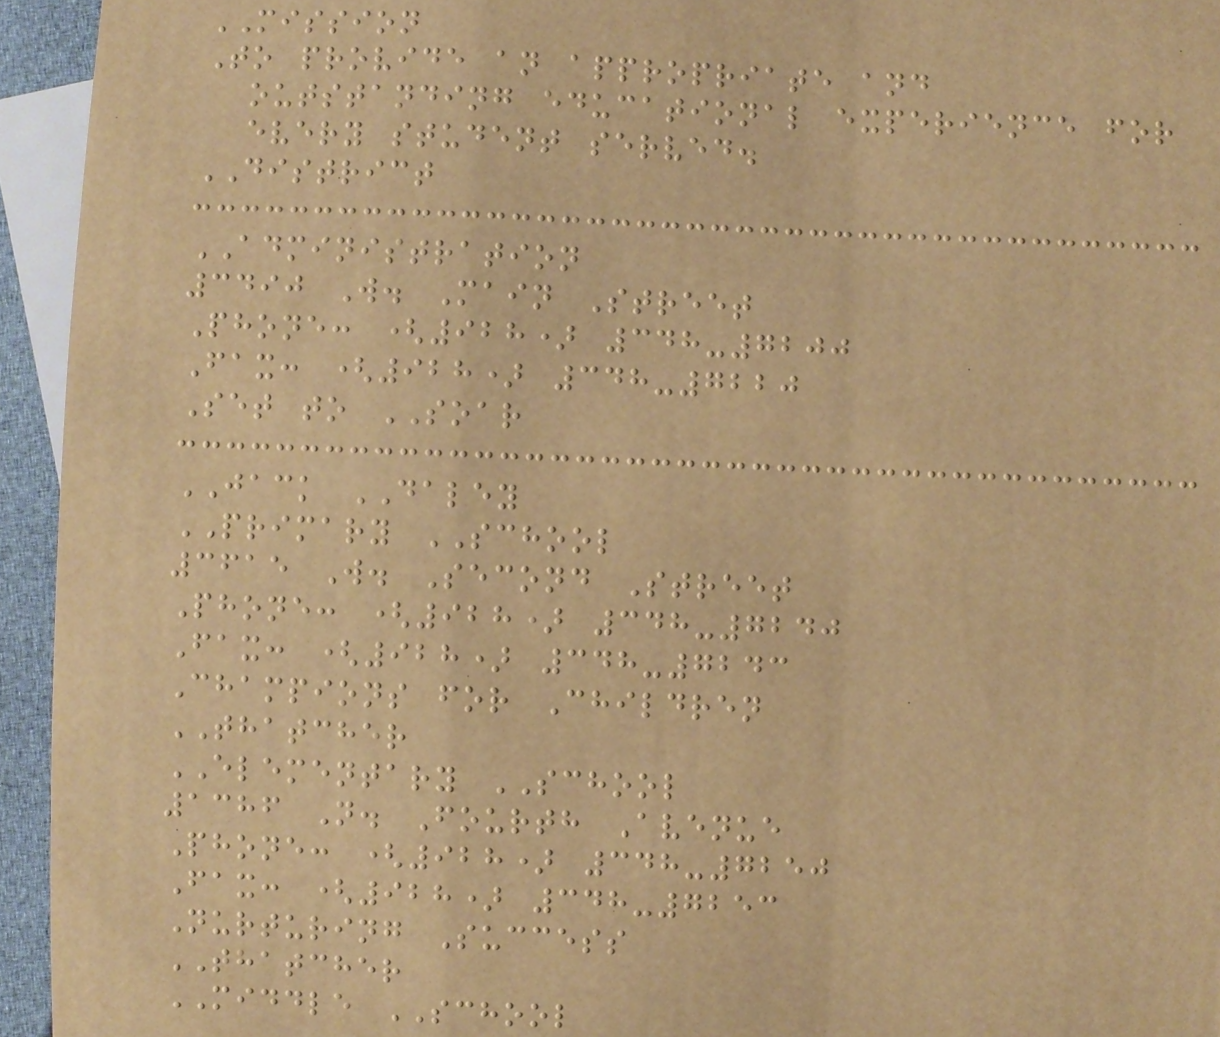MISSION
To provide an appropriate and
outstanding educational experience for
every student served.
DISTRICT
ADMINISTRATION
3490 W. Main Street
Phone: (928) 348-7200
Fax: (928) 348-7220
Set to SOAR
JACK DALEY
PRIMARY SCHOOL
3615 W. Second Street
Phone: (928) 348-7240
Fax: (928) 348-7243
Champions for Children
THATCHER
ELEMENTARY SCHOOL
1386 N. Fourth Avenue
Phone: (928) 348-7250
Fax: (928) 348-7253
Nurturing Success
THATCHER
MIDDLE SCHOOL
